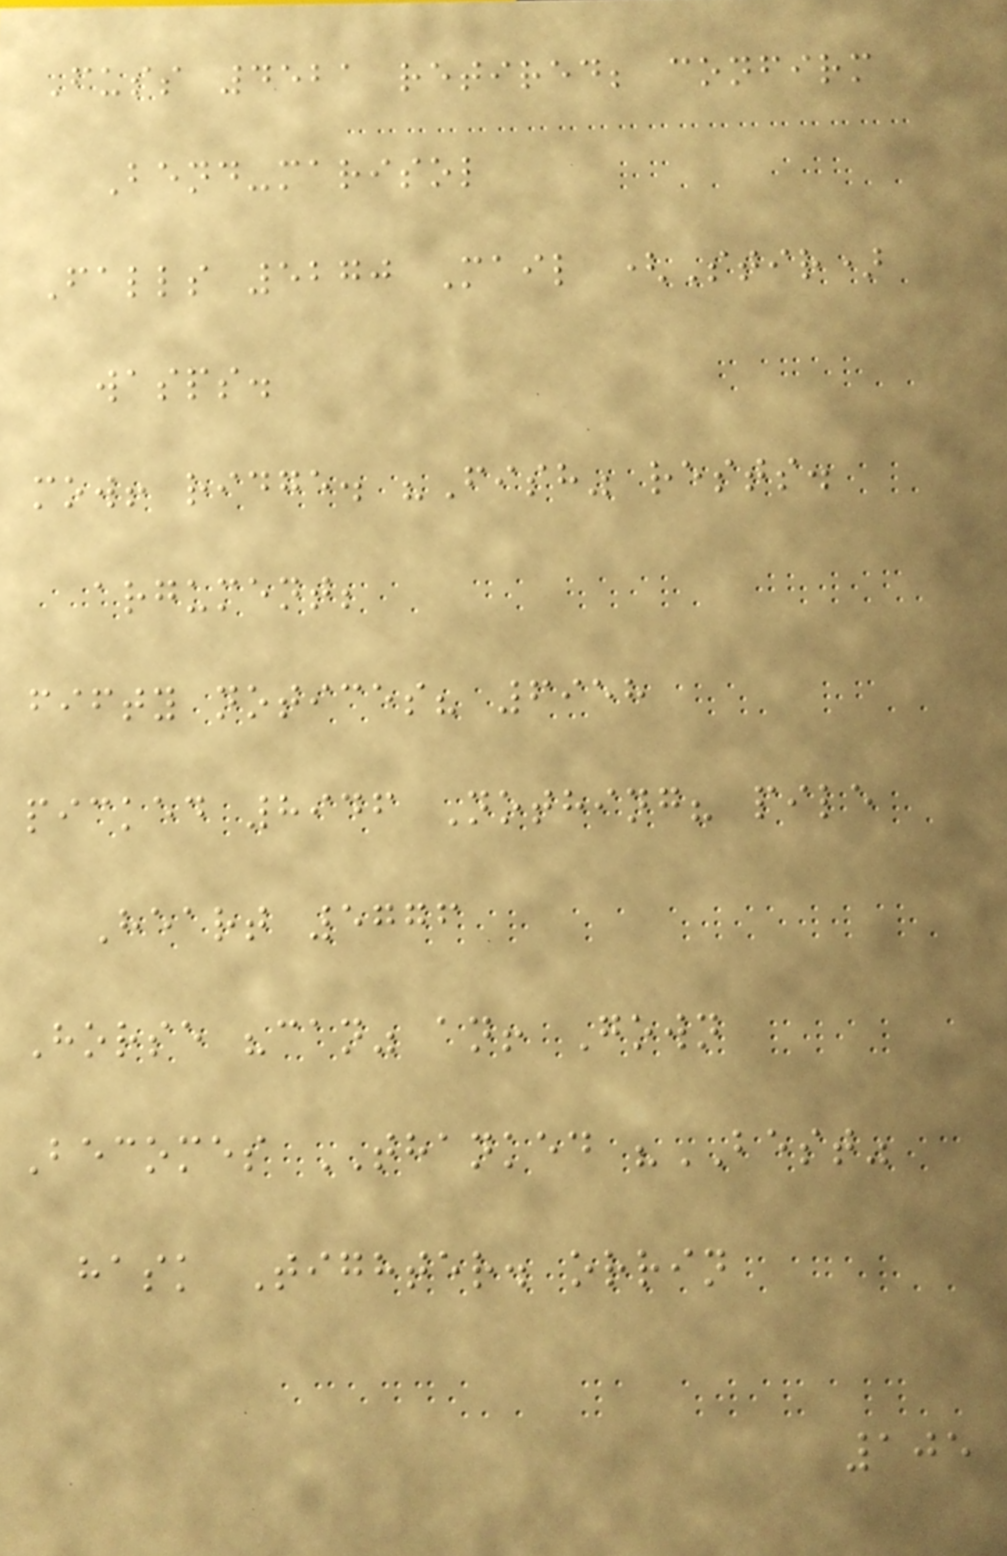Fuss 4521 retired; confirm
Bend-marisol
Falls 5270 Mail (Stir)
wasps.
mow! ridge. "Fish" rests.
argument;
fifty notices? 6958
picked 8946 Nothing? pile
Heart 5776
Horse "can" an! Gown
Becomes THANKED "BEST"
hask Tighter. orrin
105
